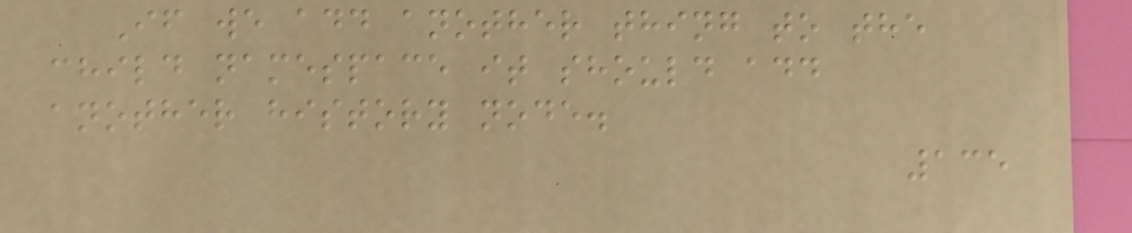If we add another thing to the
child namespace it should add
another history node.
135
